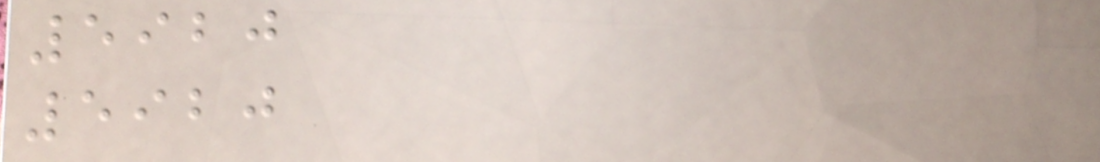5920
5920
